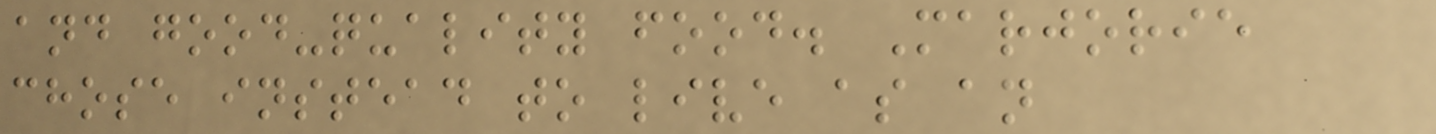and good-quality food. Marjorie
chose instead to live as an
